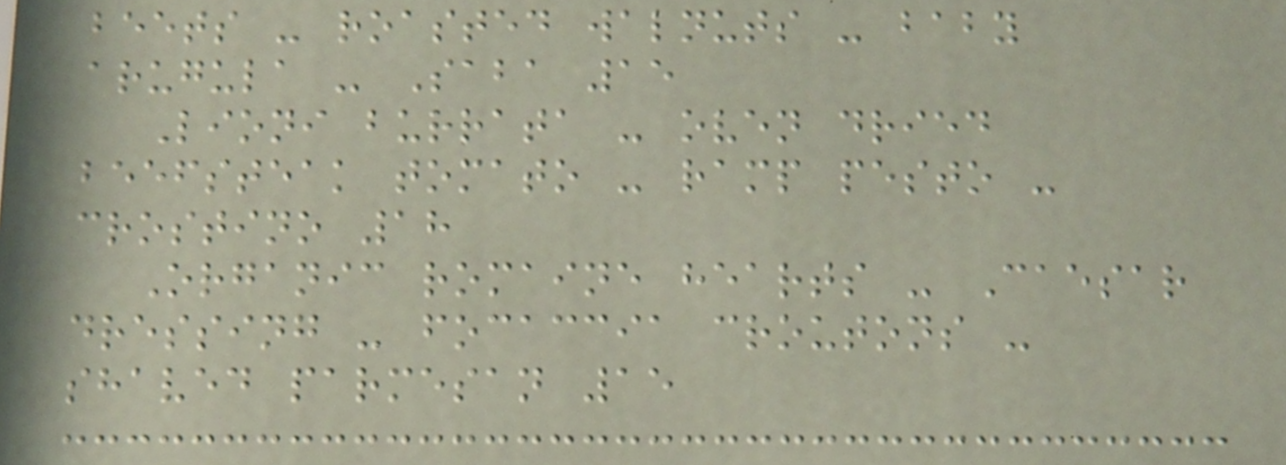beets - roasted walnuts - baby
arugula - Saba 15
Lioni burrata - oven dried
beefsteak tomato - ramp pesto -
crostino 18
Organic romaine hearts - Caesar
dressing - focaccia croutons -
shaved parmesan 15
